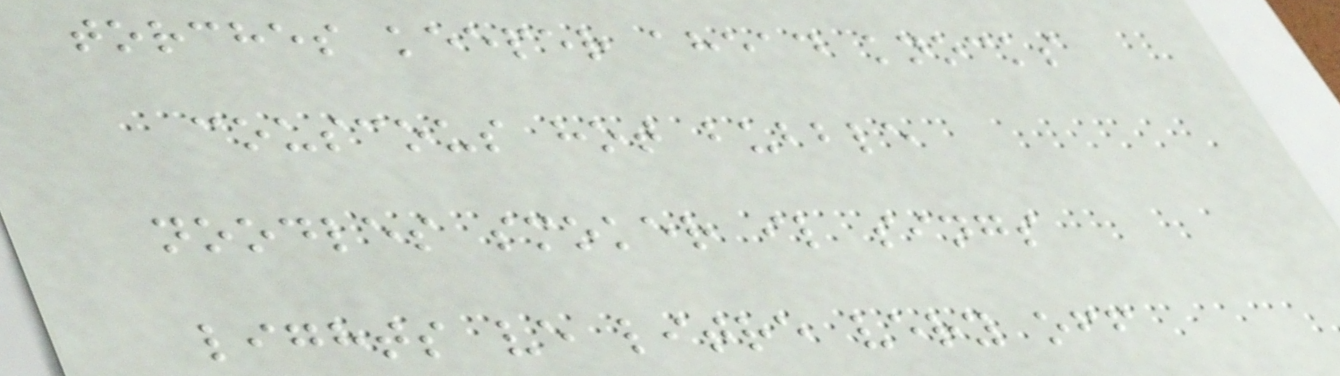torches keeper ahead knocks
couscous hot bubble
noodles smoker il sings
lights ve litre very off
